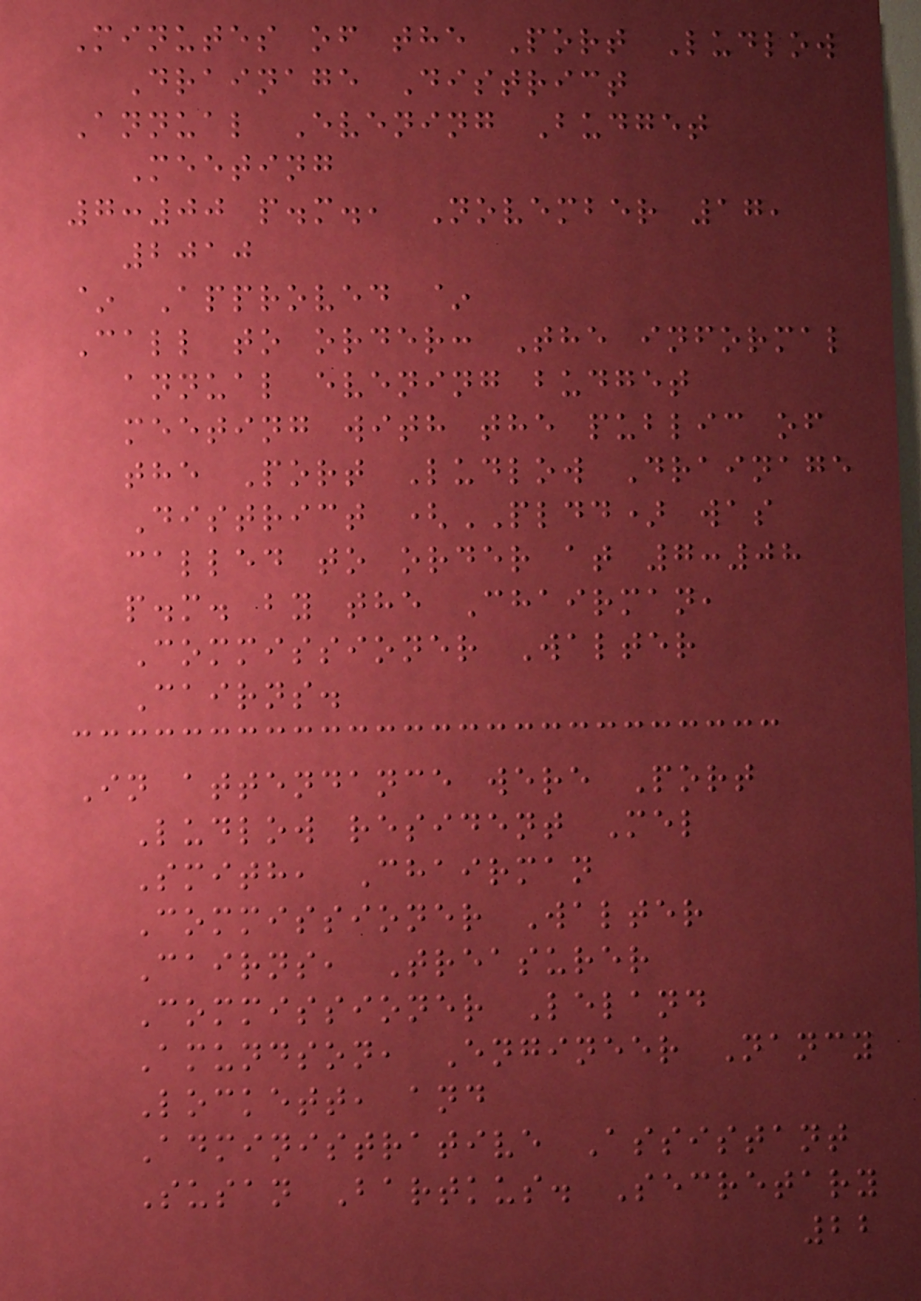Minutes of the Port Ludlow
Drainage District
Annual Evening Budget
Meeting
7:00 p.m., November 17,
2010
~ Approved ~
Call to order: The informal
annual evening budget
meeting with the public of
the Port Ludlow Drainage
District (PLDD) was
called to order at 7:08
p.m. by the Chairman,
Commissioner Walter
Cairns.
In attendance were Port
Ludlow resident Mel
Smith, Chairman
Commissioner Walter
Cairns, Treasurer
Commissioner Leland
Amundson, Engineer Nancy
Lockett, and
Administrative Assistant
Susan Bartkus. Secretary
22
